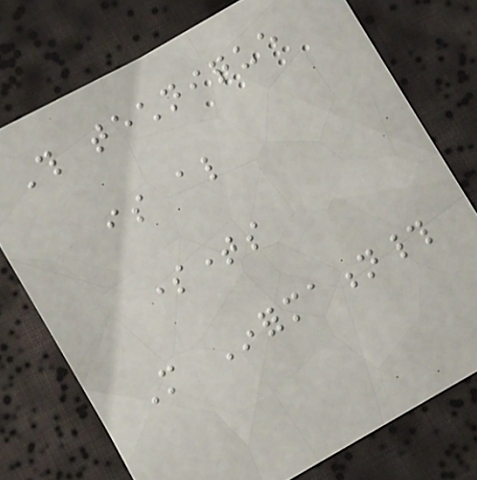This technique
is also
sometimes
More Information#
